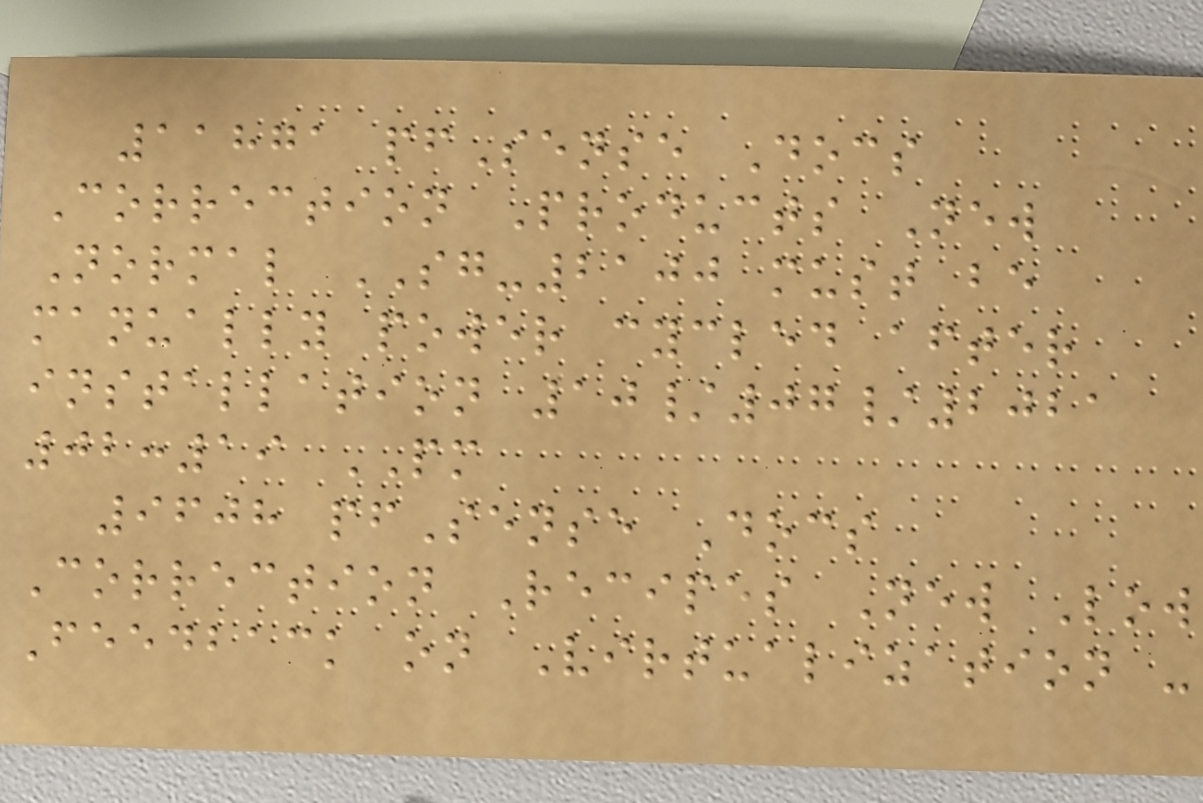11871 pfSense Docs
Correction Products New
Normal SG-2100 must be
manually power cycled after
installation 10/07/2021
02:19 PM
9608 pfSense Docs
Correction Recipes New Low
Feedback on Virtualization -
